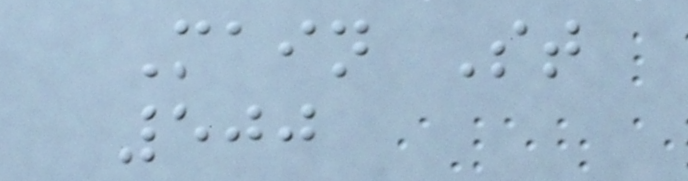Main St
500
